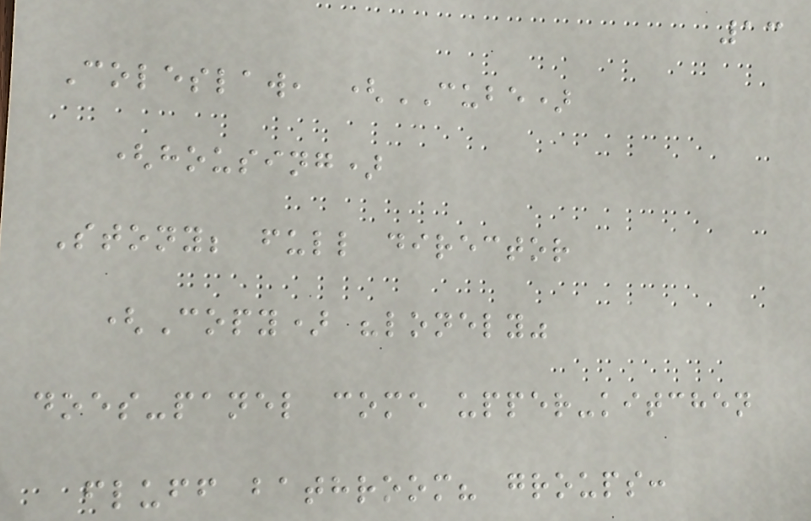13
Coleslaw, (CUBE)
(housing)
Stony; full director
(Copy) "lonely"
does-panel come upper-kitchen
fluff bathroom? groups:
